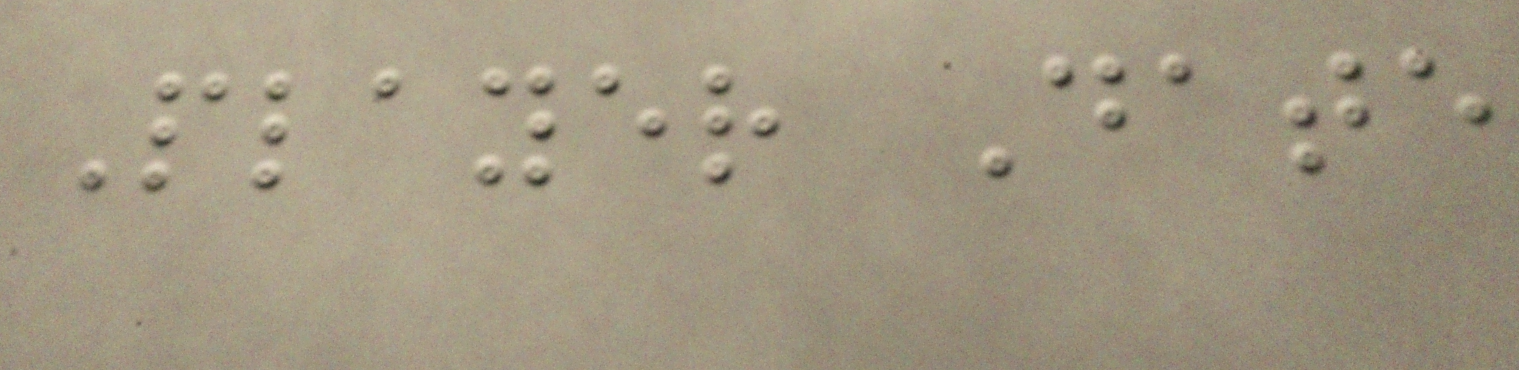Player Date
